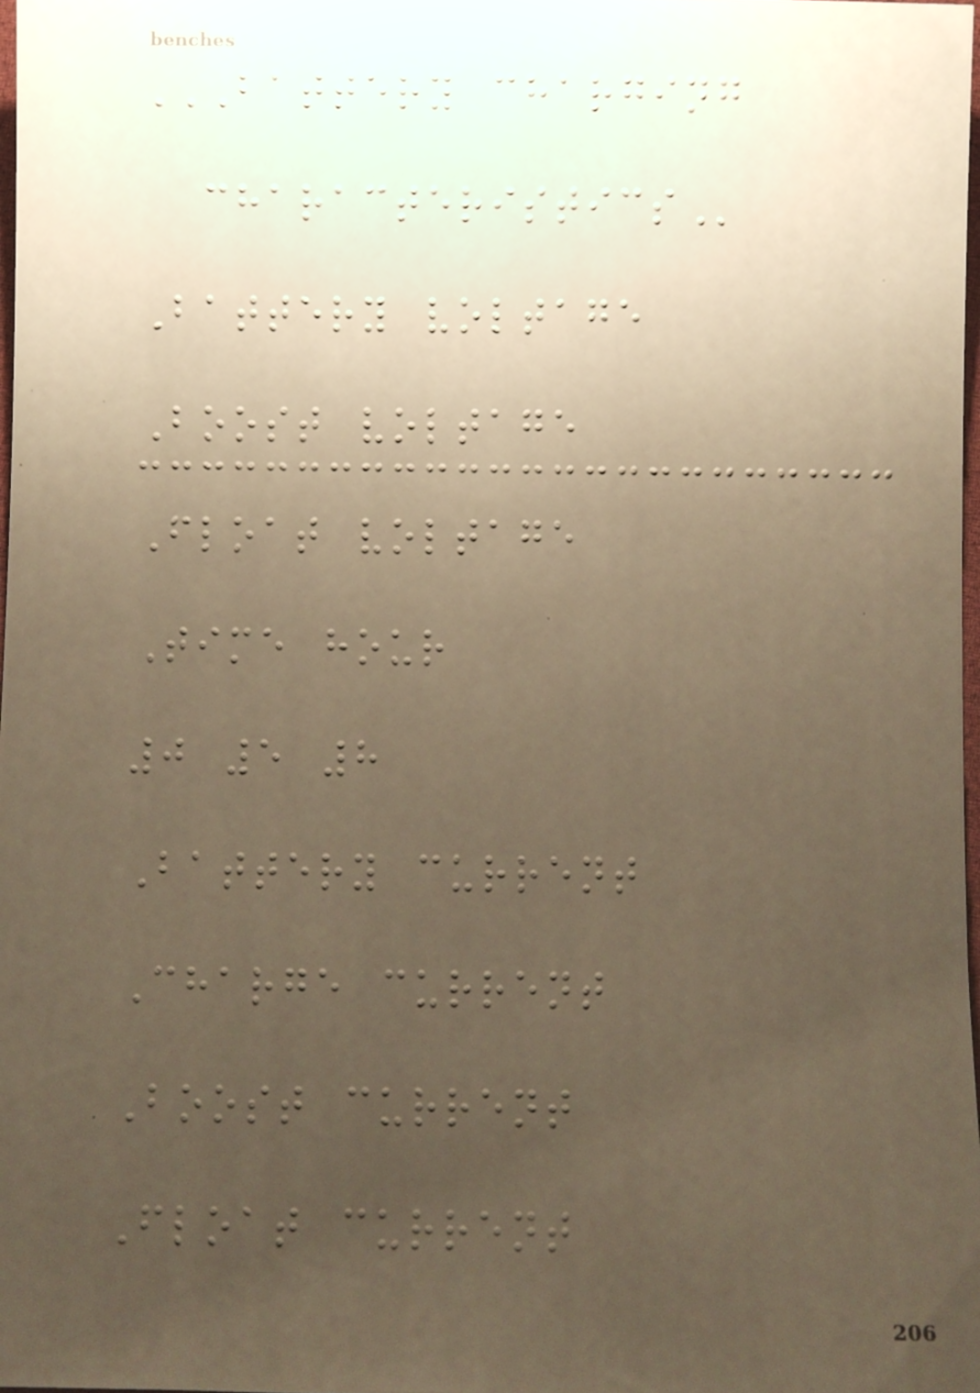BATTERY CHARGING
CHARACTERISTICS
Battery voltage
Boost voltage
Float voltage
Time hour
0 5 8
Battery current
Charge current
Boost current
Float current
